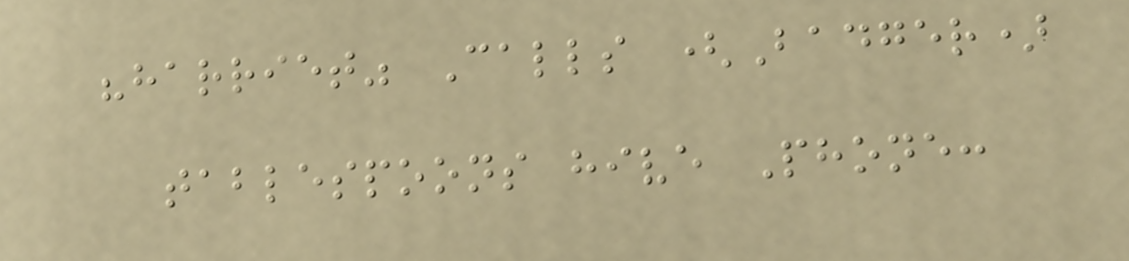"harriet" Calls (Badger)
tablespoons hive Phone:
